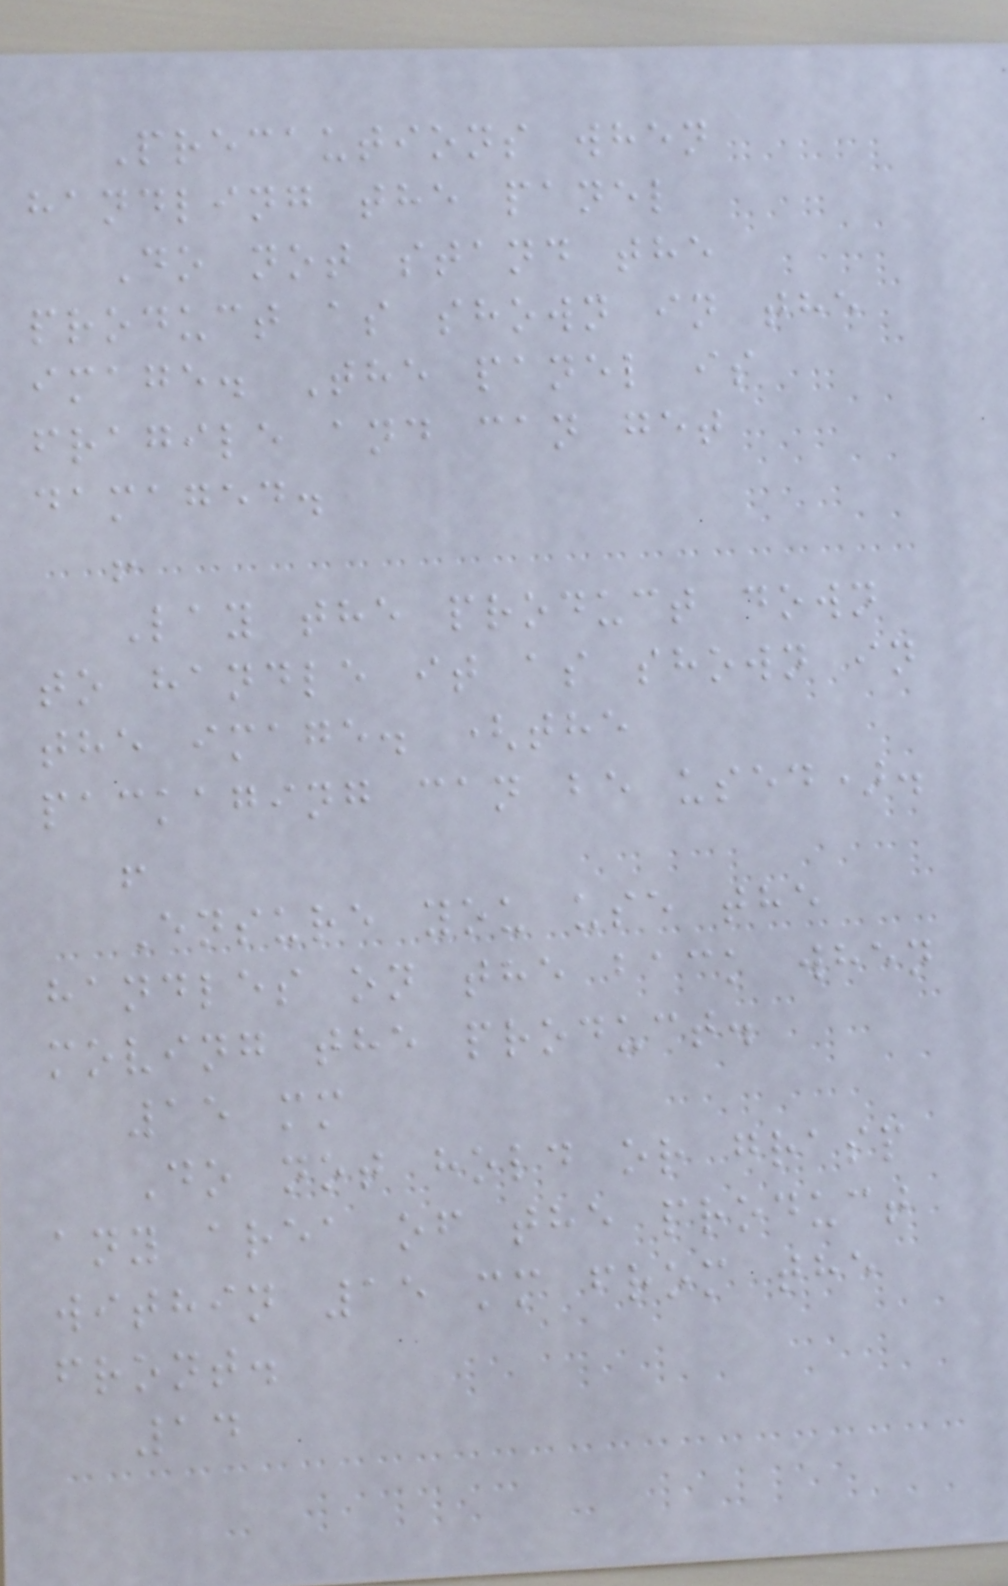Precautions when
handling the panel
Do not stand the
product as shown in the
image. The panel is
fragile and can get
damaged.
!
Lay the product down
to handle it as shown in
the image. (the
packaging can be used).
!
Ensure you use the
handles on the back when
moving the product.
15 mm
Do not hold or grasp
any area of the product
within 15 mm from the
front.
14
